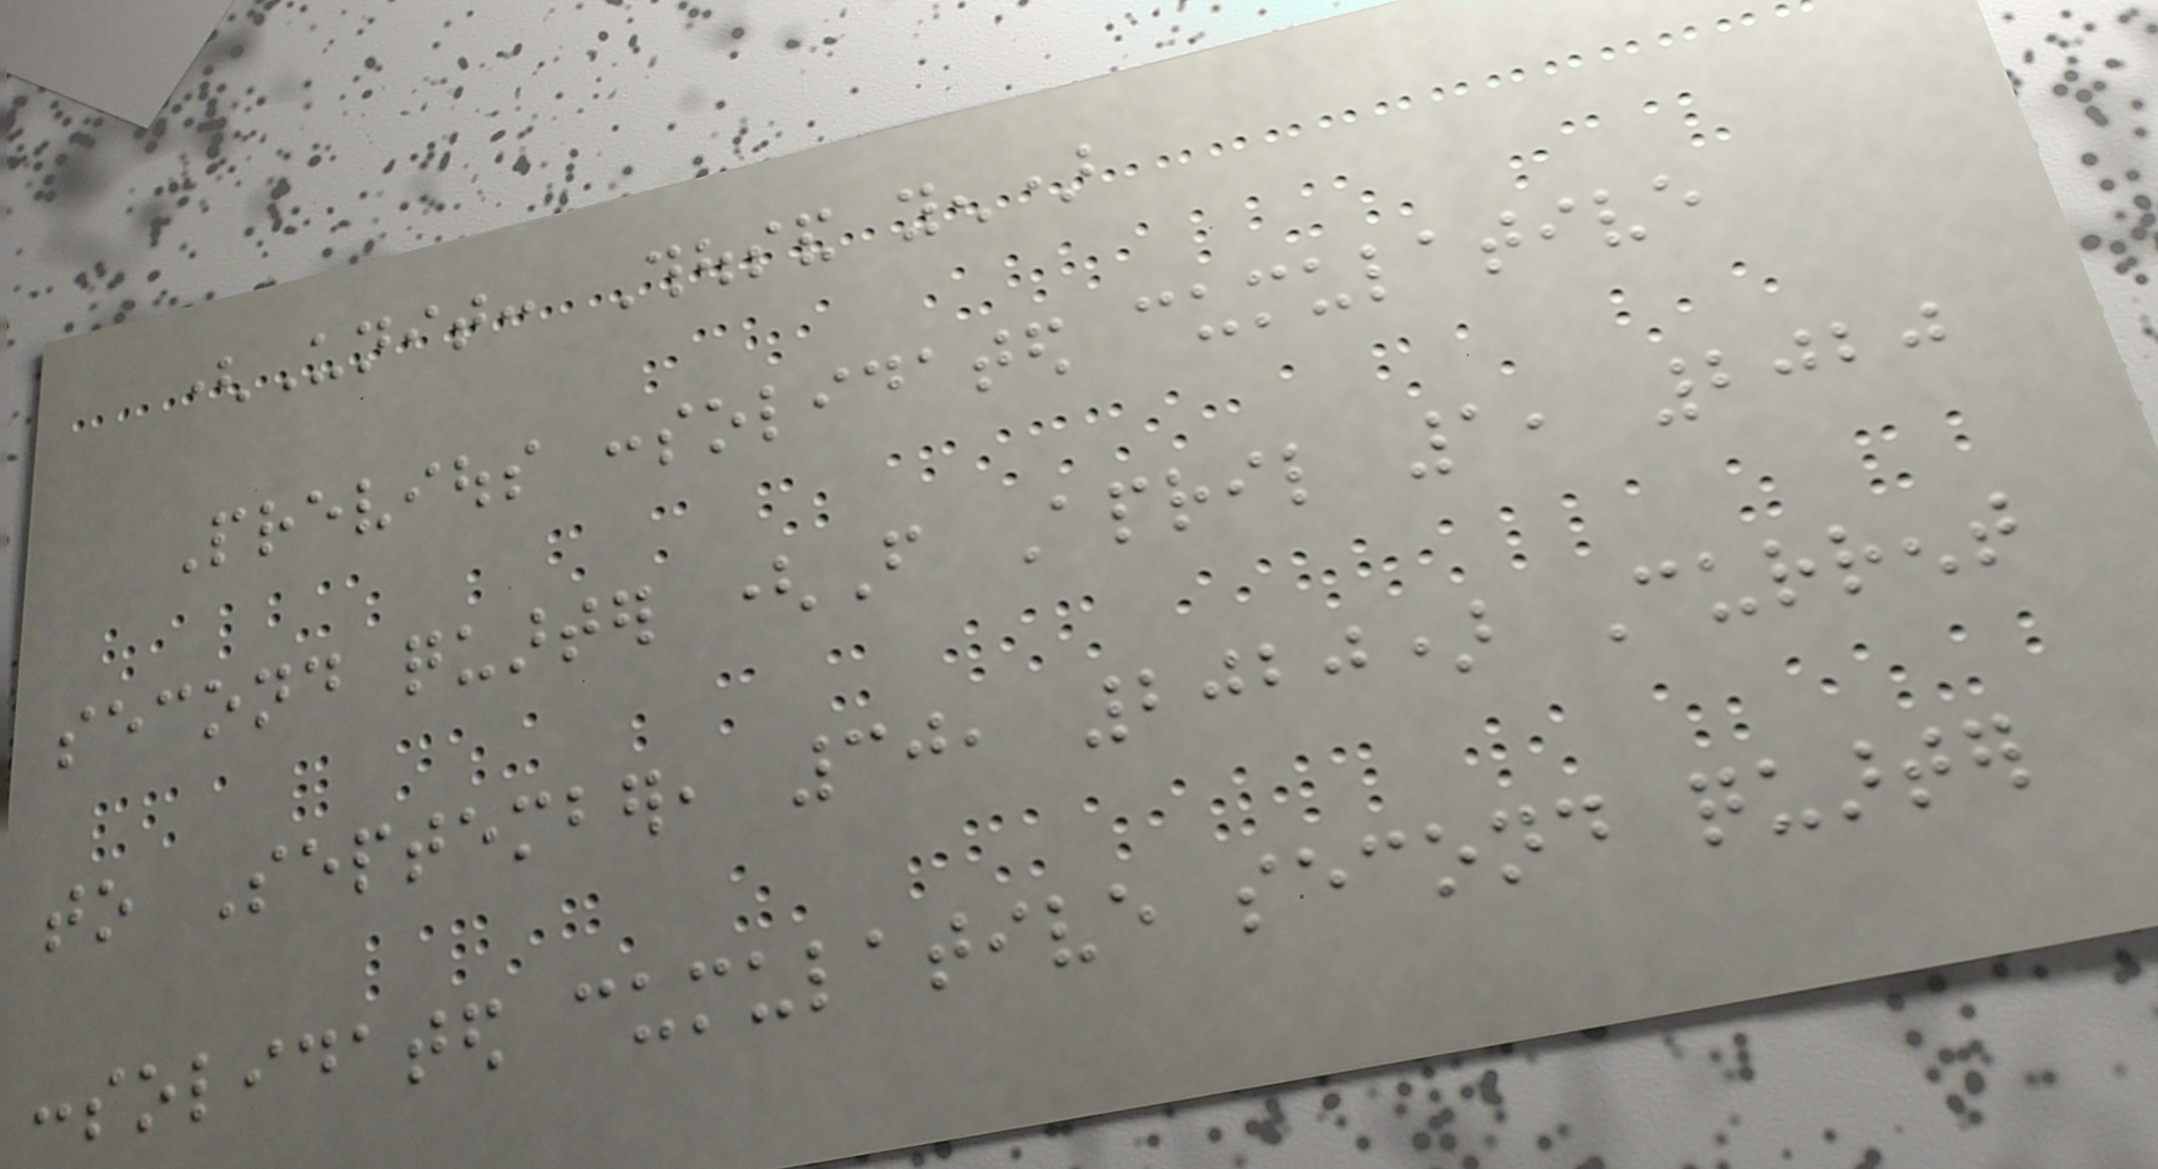(Unit: Thousand yen)
Previous consolidated cumulative
second quarter (From April 1, 2020
to September, 30, 2020) Current
consolidated cumulative second quarter
